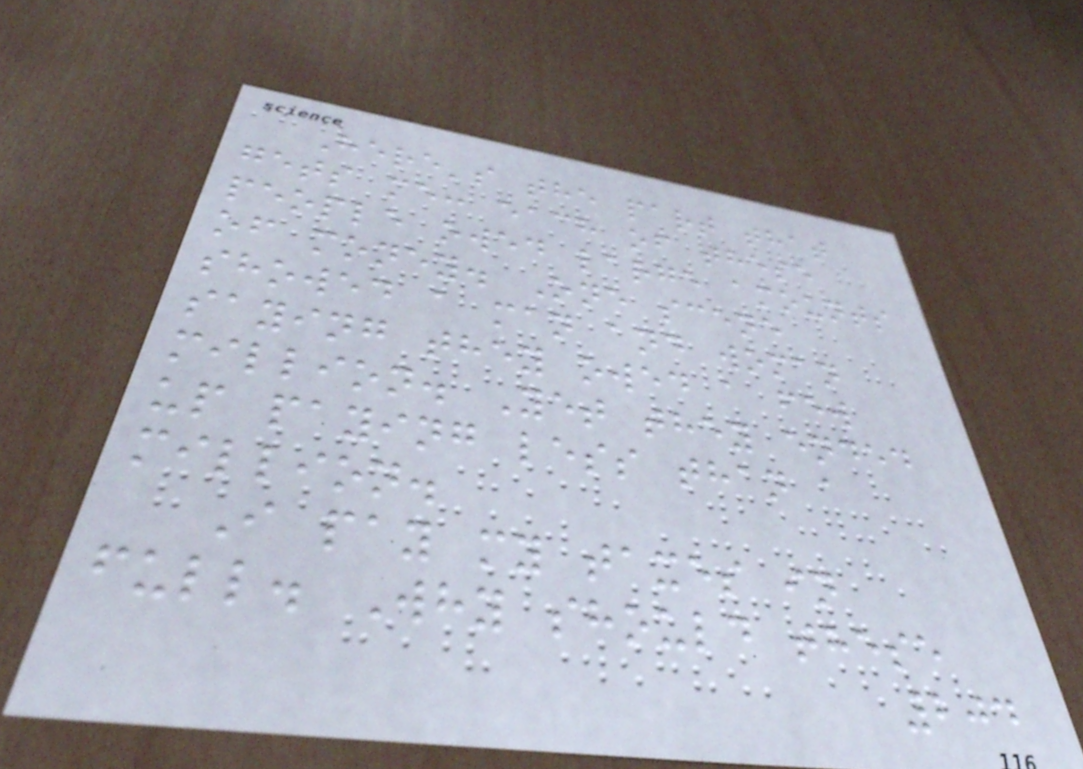Here's the part that
gets me: each of these
people owed large amounts
of money. One scene
showed a man and woman
saying they owed a few
million. Yet they ended
up paying less than a
million.
I pay my taxes in
full. Why should these
204
